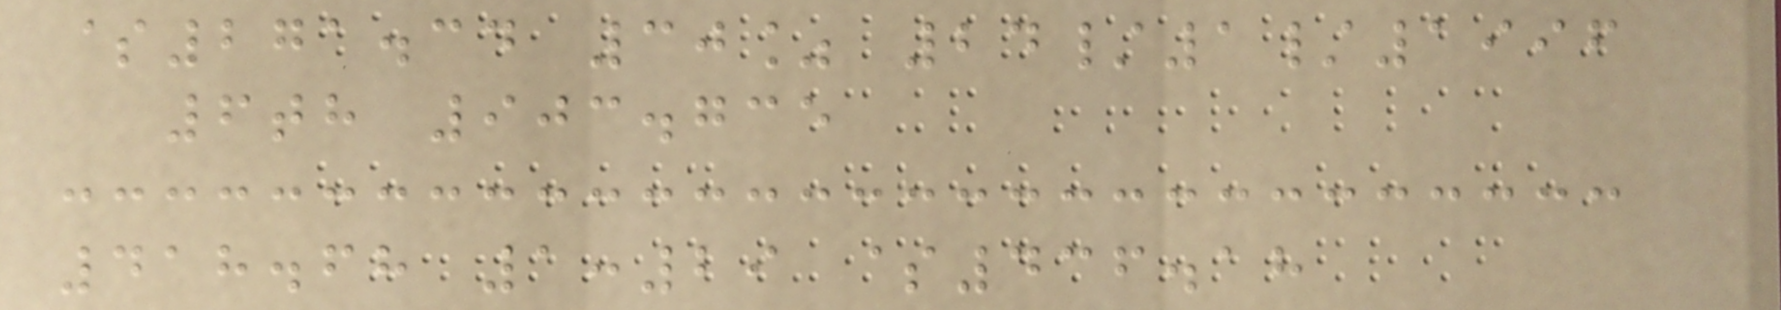$271.34 30% 24/1/1996
6th 903.735
418.68 1:29 $436.18
